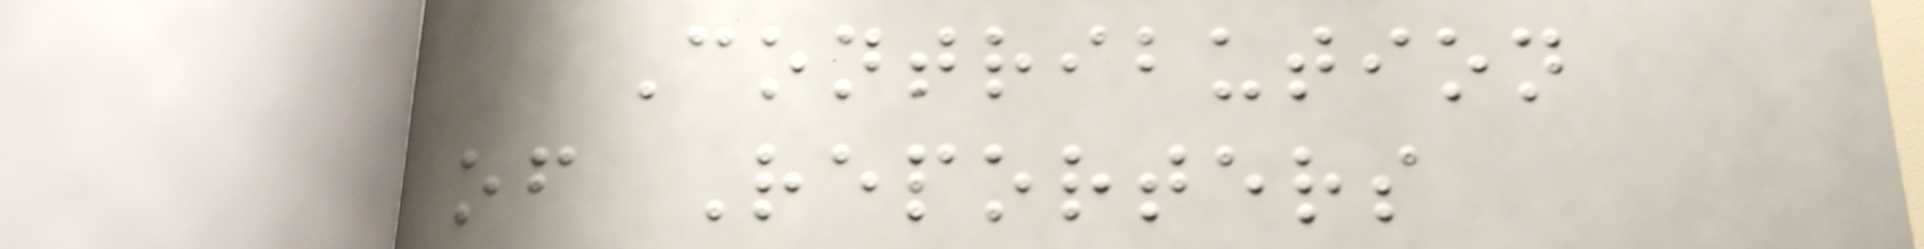Contribution
of Reporters
